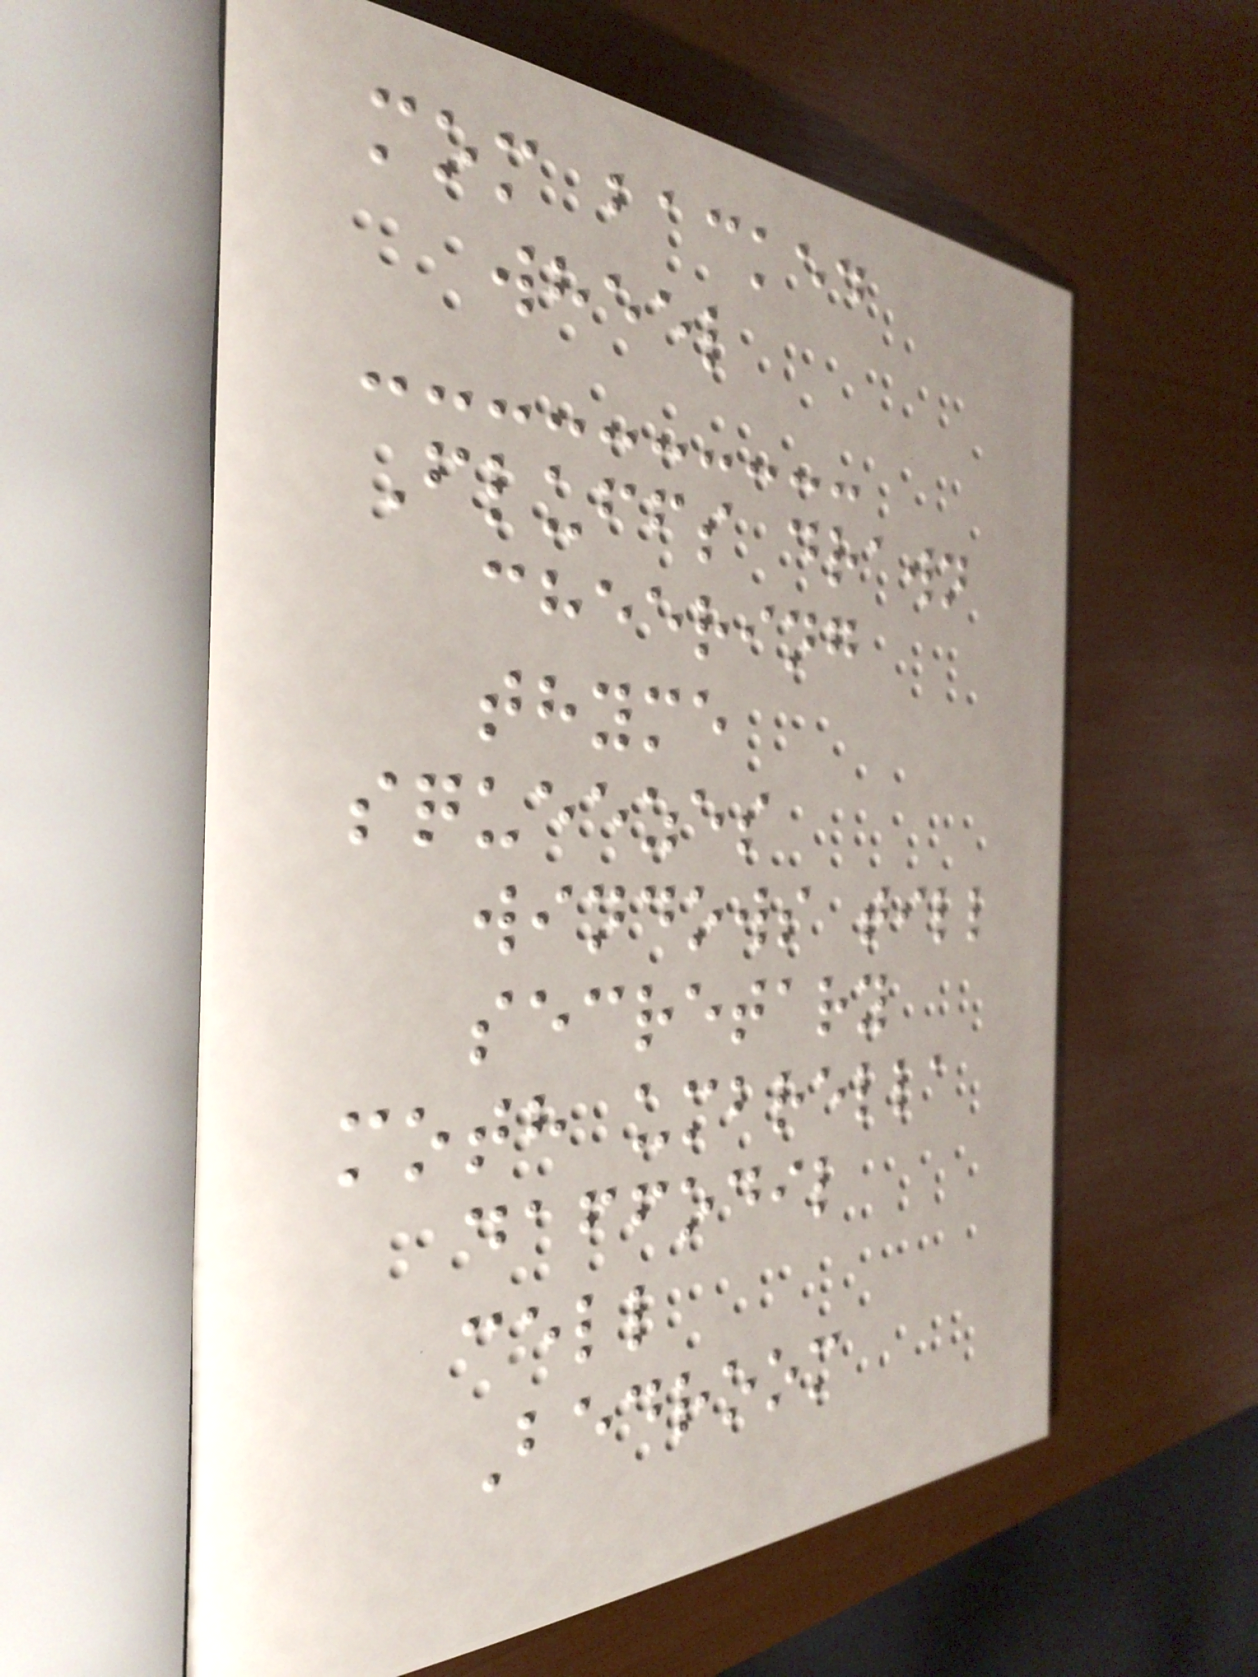mom backed
wheel
Fluffs drawn
cheering
thyme
squeezes
windows till
secretary
moth umbrella
daffodil
cell
Bedroom
